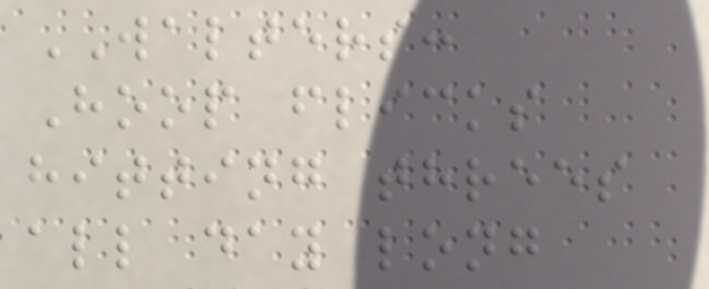WALTERS:
Hoop flicks
hitting threes
all day long
